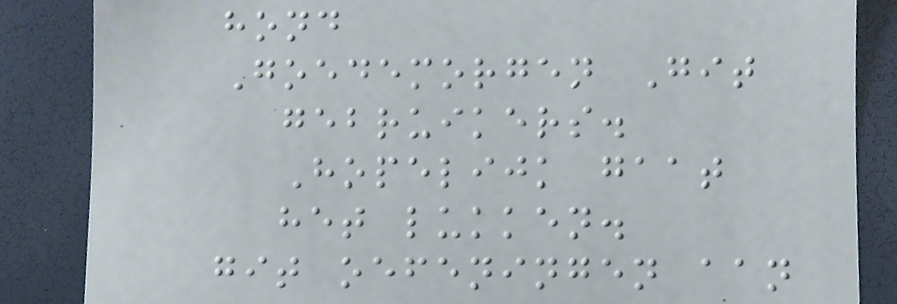hond
Goedemorgen Git
gebruikers.
Hopelijk gaat
het lukken.
git oefeningen aan
